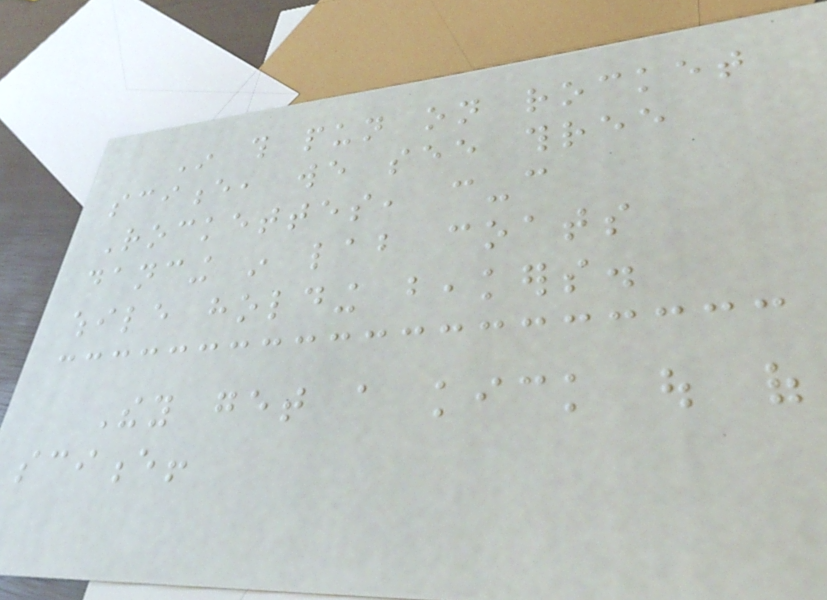In this pun on rocket
science, we see three
Rockettes, can-can
dancing in lab coats
while holding beakers.
They get a kick out of
science!
